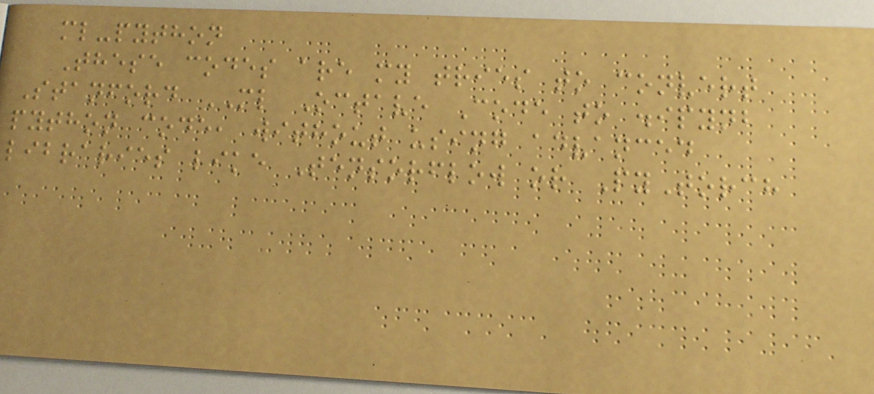ml-python
These codes are my tries to convert
Stanford ML Octave Code to .ipynb
python code, without using advanced
libraries like Tensorflow or PyTorch
